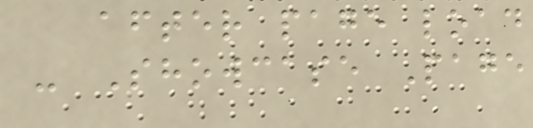after page load
- Showcase Page
